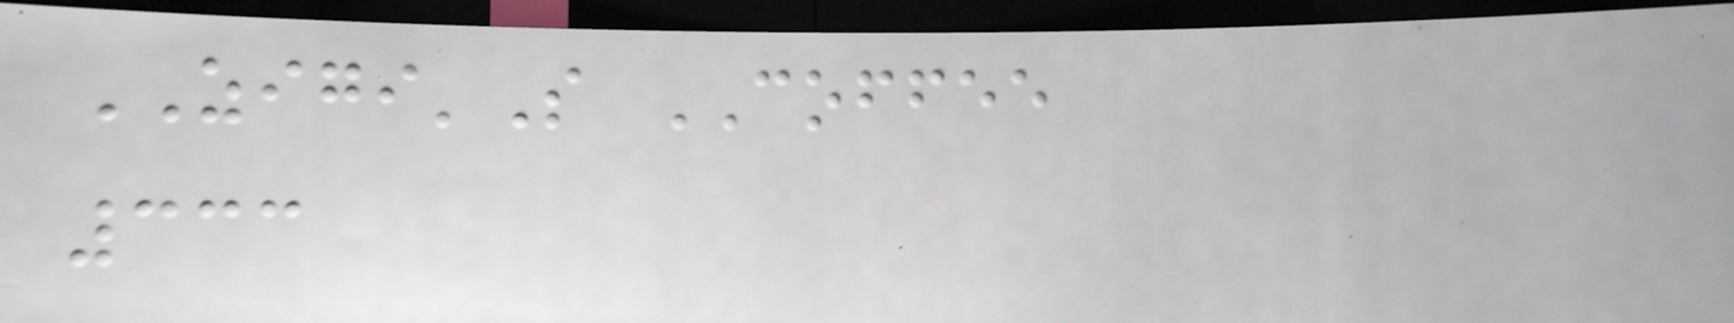ZIGI'S COFFEE
333
